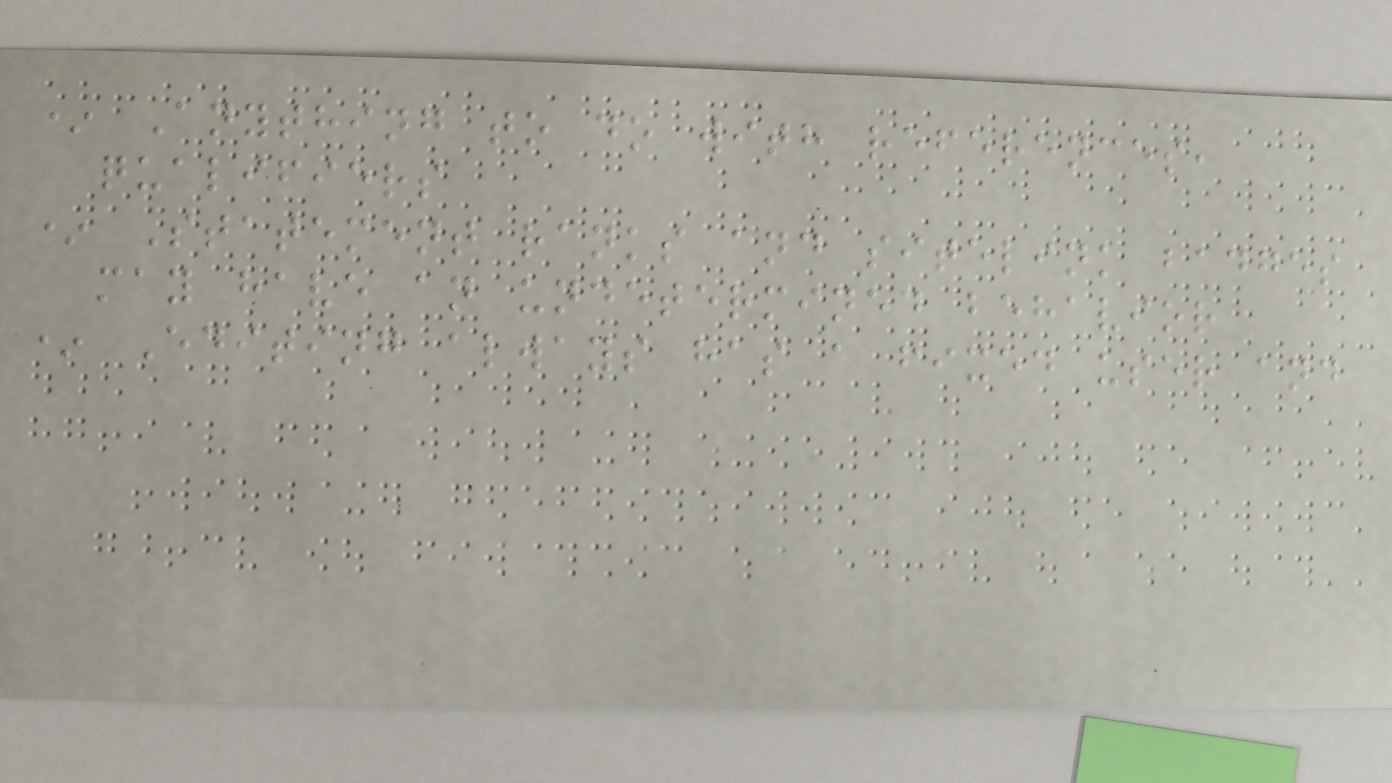* Anything to do with references,
qualifiers
* Statement ranks and sitelink badges
may have an undetermined behavior
* Editing always has a fixed user and
